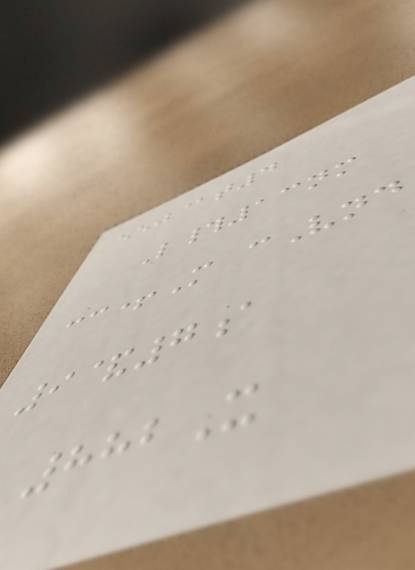eej@t4
L#13nm
cc+M cVnd
9&7a
882X
